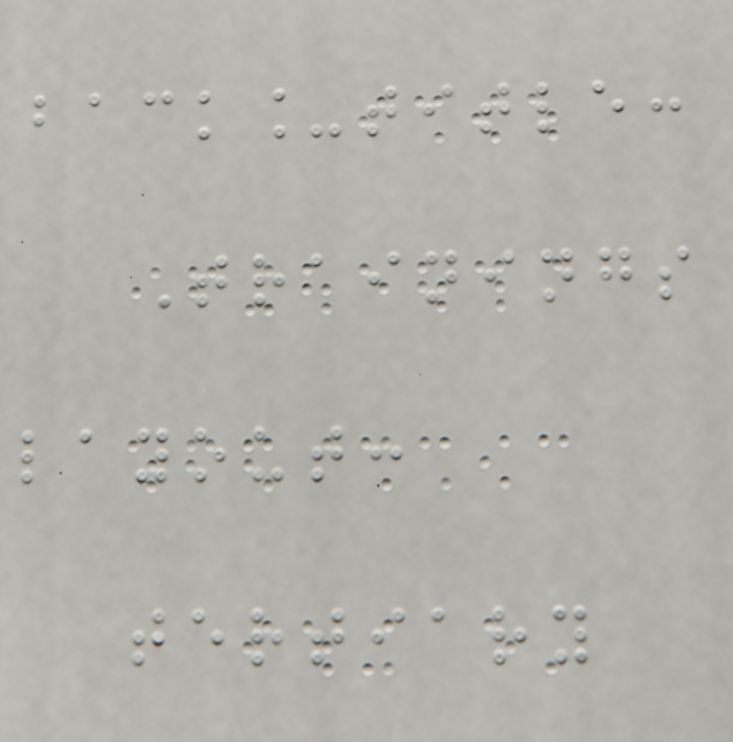back_title:
Trainings
layout:
tertiary
